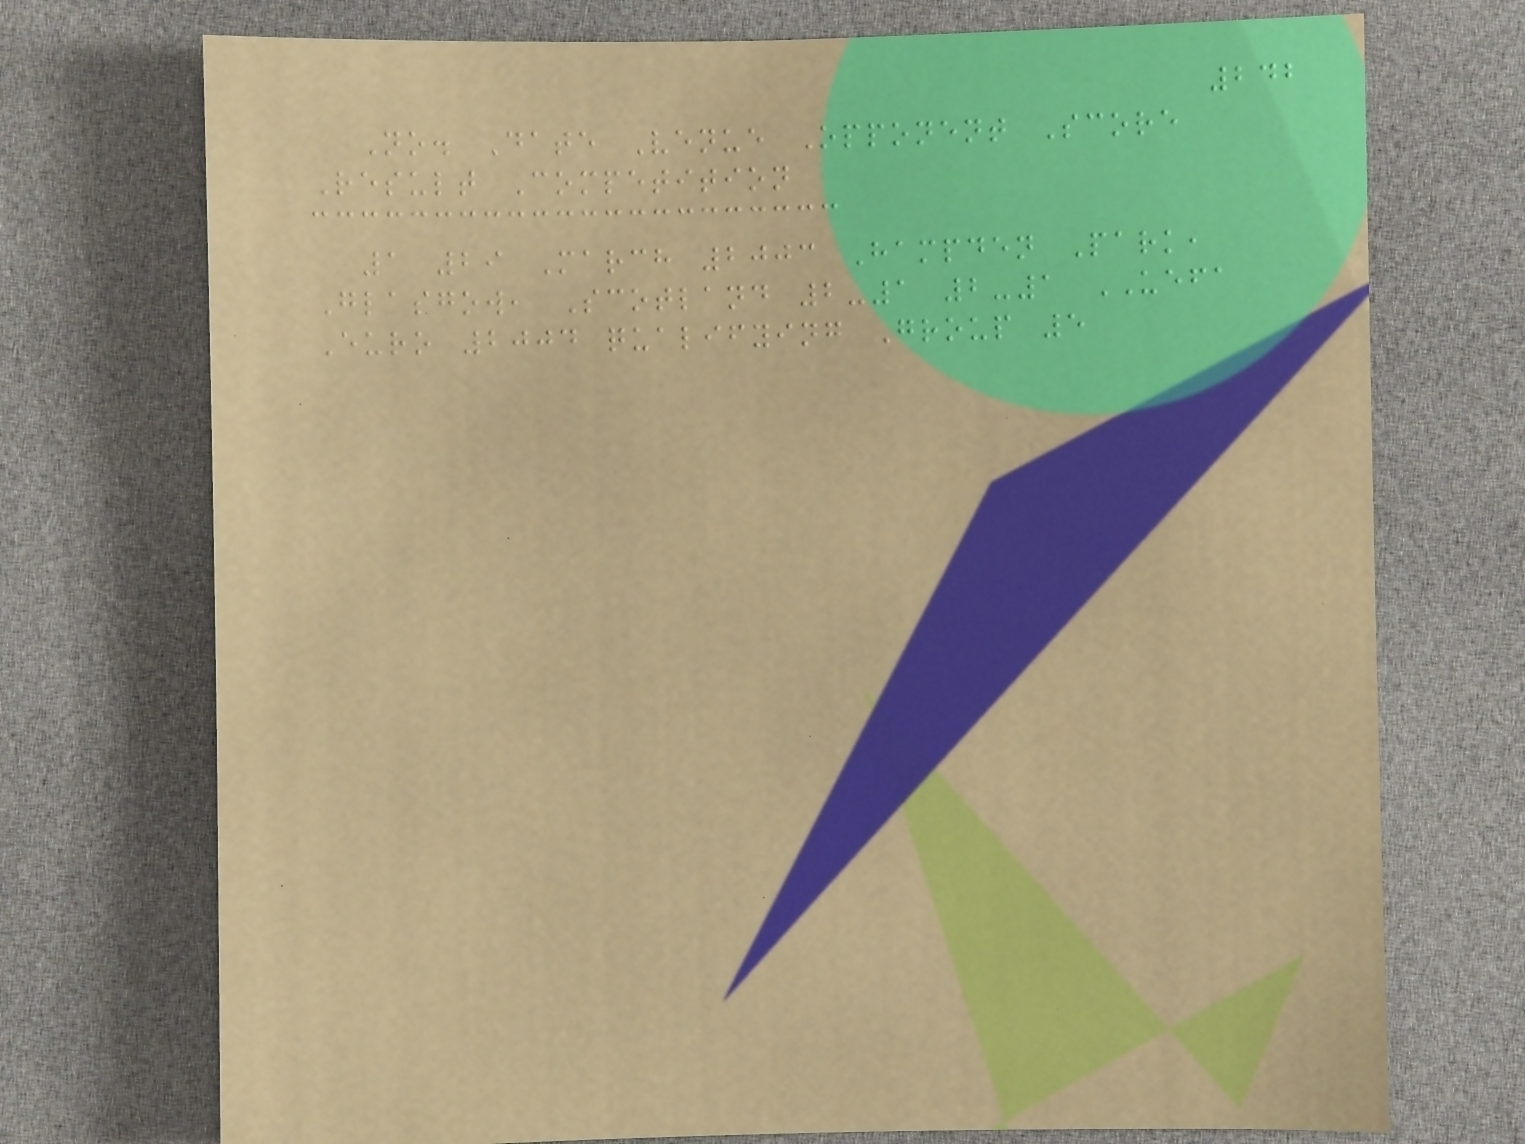242
No. Date Venue Opponent Score
Result Competition
1 29 March 2003 Hampden Park,
Glasgow, Scotland 2-1 2-1 UEFA
Euro 2004 qualifying Group 5
